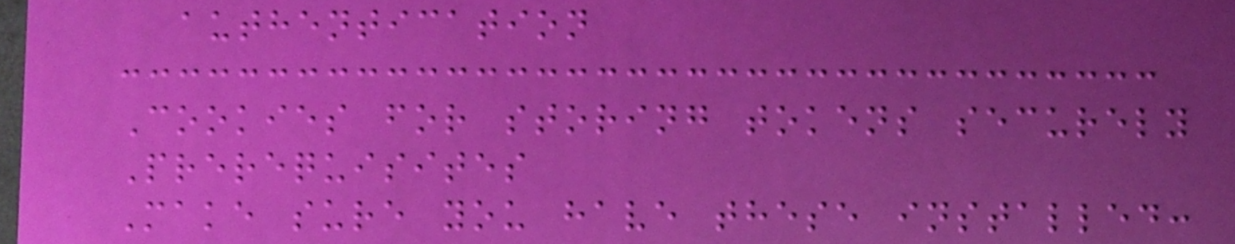authentication
Cookies for storing tokens securely
Prerequisites
Make sure you have these installed:
